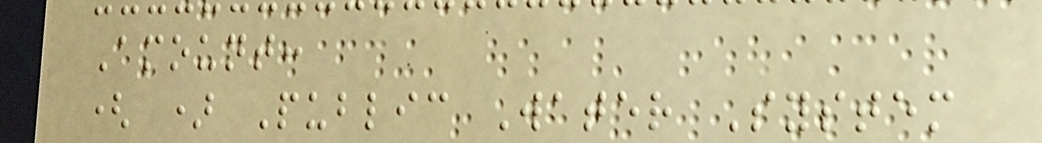Amount:
( ) Public Water System
